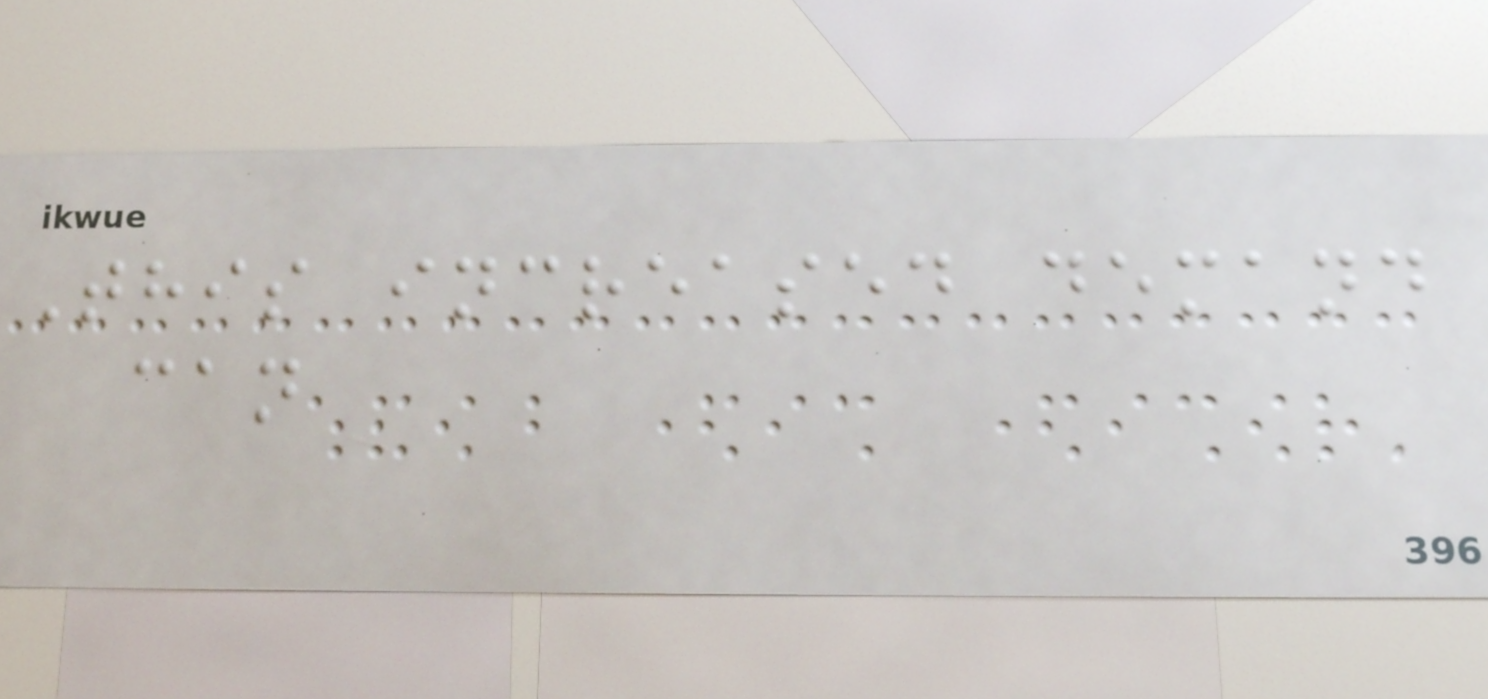This increased demand
can
